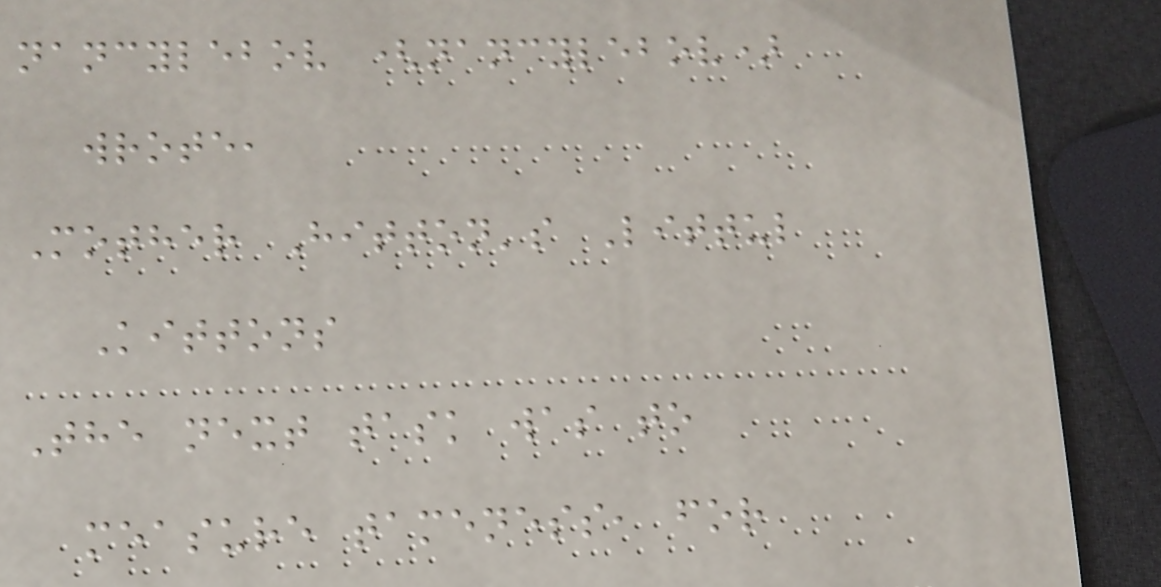nancylebov (nancylebov)
wrote,
Mother Hitton's Littul
Kittons
The next task was to
measure tameness, for
